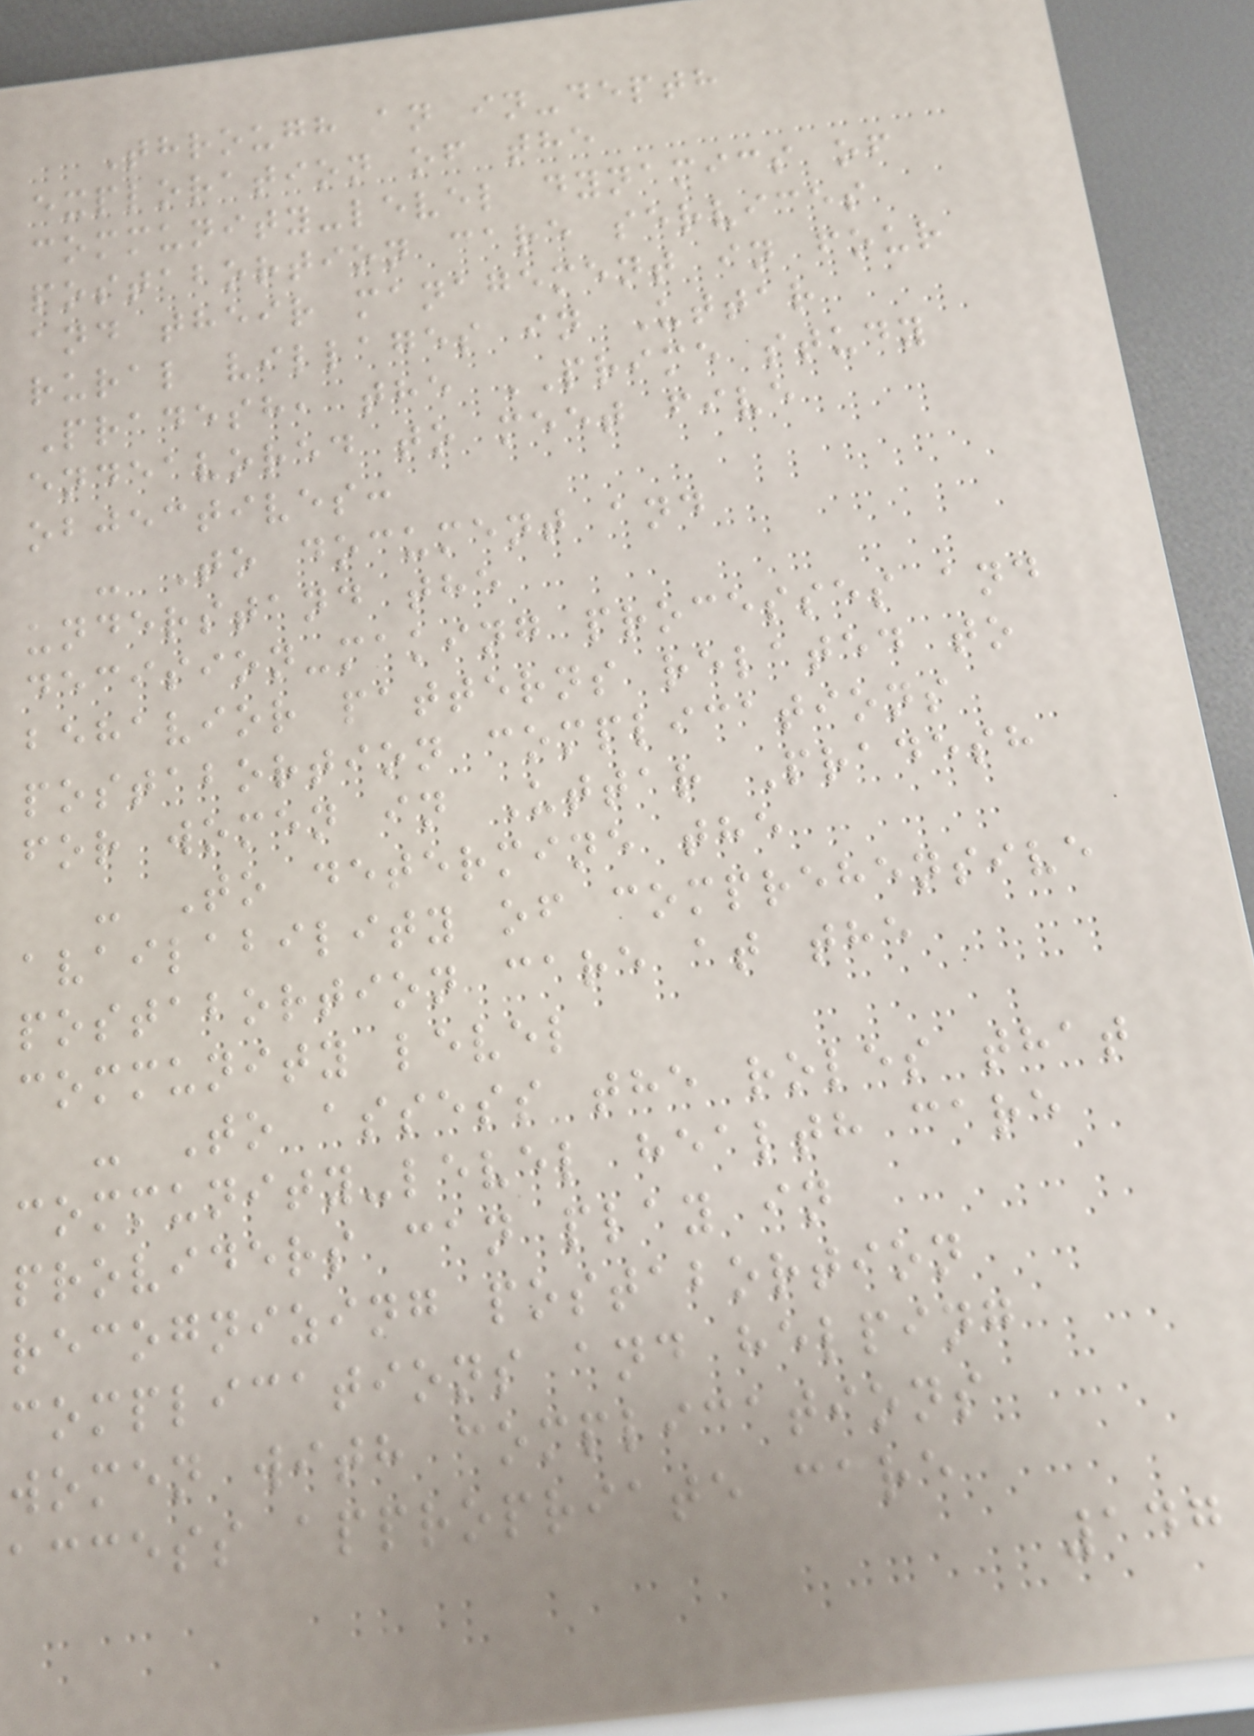Through an in-depth
exploration of the
community-level dynamics of
postabortion care services
and their management in four
rural villages in Uttar
Pradesh, the PRIME study
endeavored to meet five
objectives:
- To document and
understand the
decision-making processes and
behavior patterns related to
postabortion complications
for women in Uttar Pradesh
- To determine the
availability of comprehensive
postabortion care at the
community level
- To assess the roles that
community-level health care
providers can play in
recognizing postabortion
complications and helping
women with complications
access appropriate care
147
